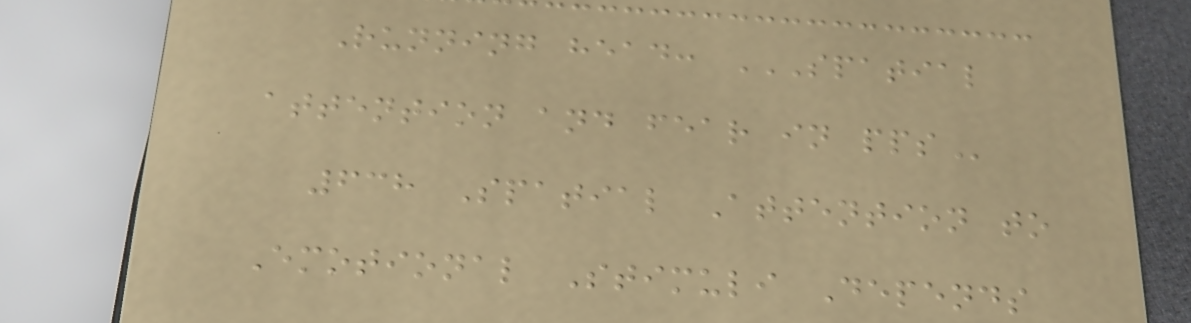Running head: SPATIAL
ATTENTION AND FEAR IN PPS
638 Spatial Attention to
Emotional Stimuli Depends
